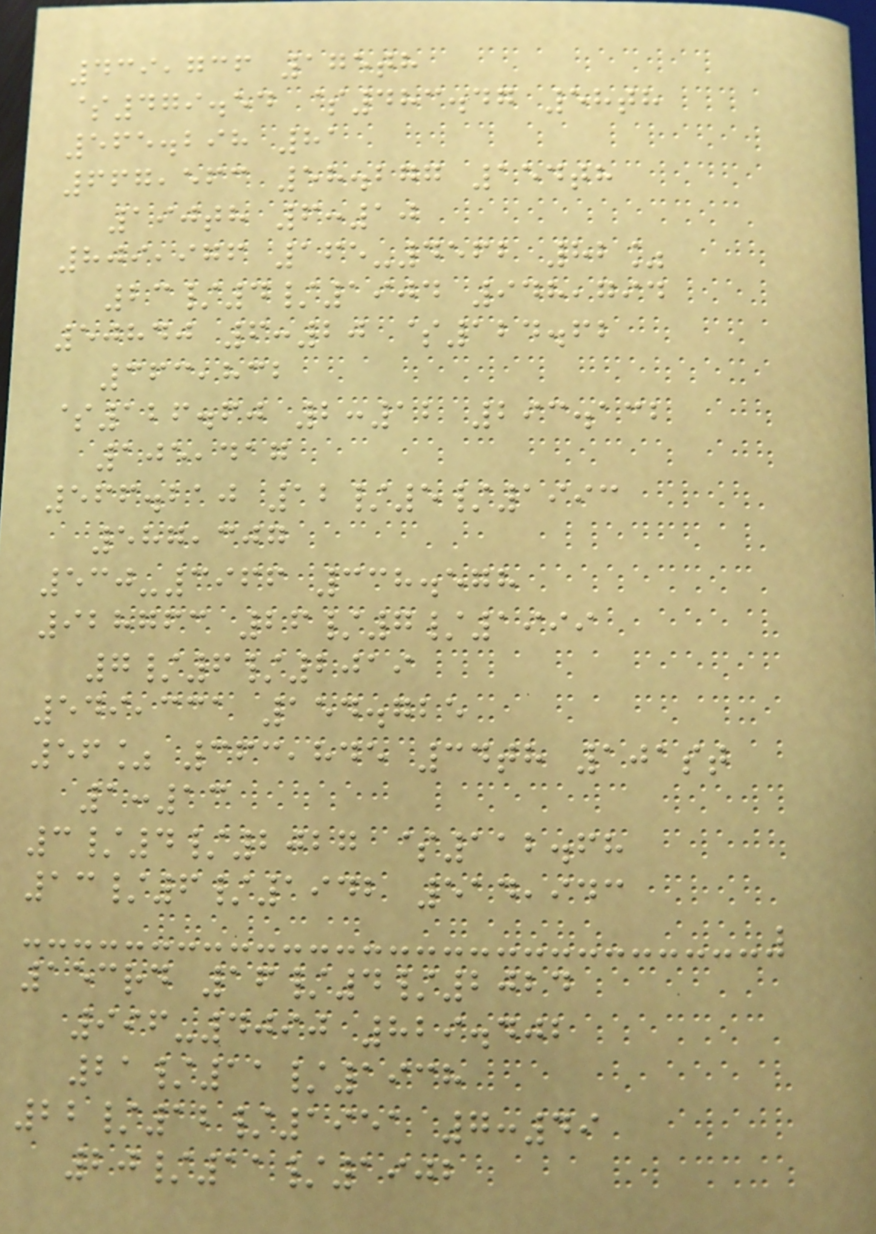439,736 175th
$479.54 $483.47 58th
565.298 81
667,563 58.277 154th
190th 6:10
809,976 165-4562 82%
23/4/1904 948,794
50840 6:20 $124.62
363,832
$126.60 2:12 293.132
105,417
566.210 12/5/1993
587,307
530-3966 338.578
928763 26/7/1999
7/6/2019
549,331 154.725
56% 363,845 34th 101st
1:13
3/4/2027 $112.68
13/6/1942 514,943
153rd 16/4/2024
996-4090 829.402
21/11/1938
22/12/1951 7:49
20/11/1902
